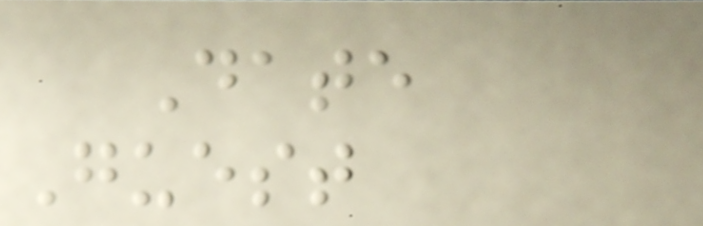Date
Guest
